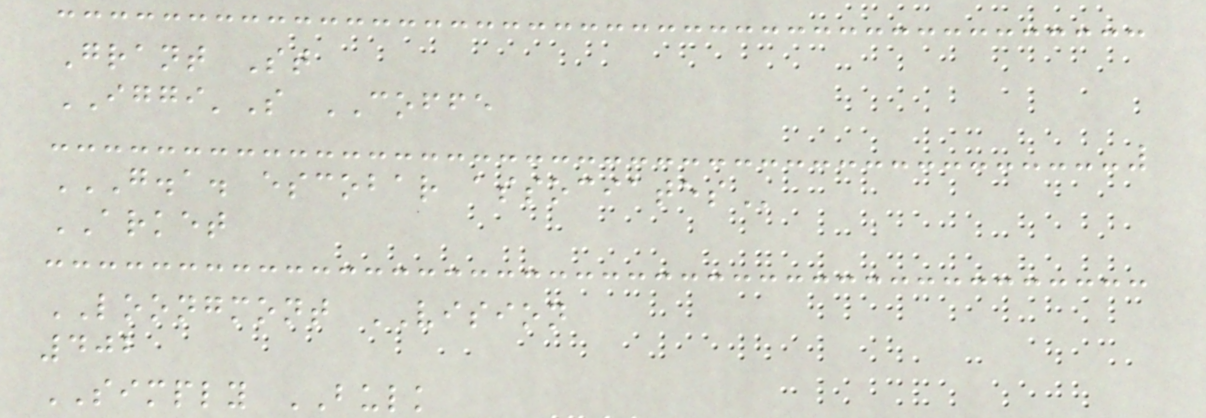Grant St
IGGI'S COFFE
G.A. ESCOBAR ASSOCIATES
ARKET
LOONGMONT VISION
402
SIMPLY BULK
